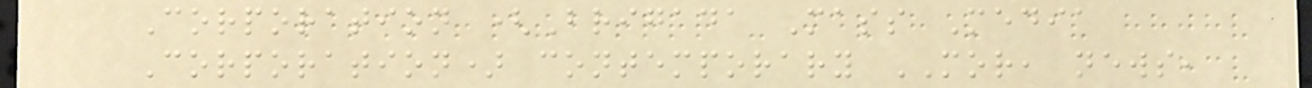Corporation (Brigada Mass Media
Corporation) contemporary MOR, news,
